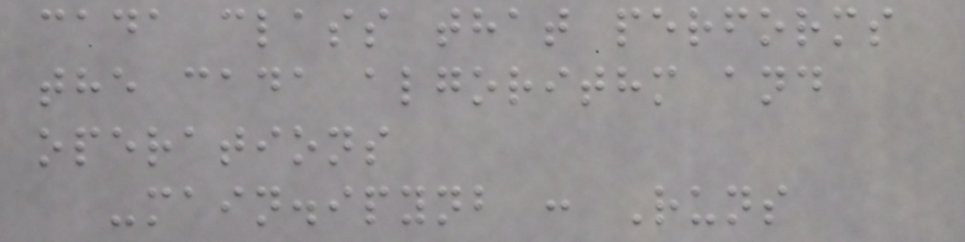cada class that performs
the cada algorithm and
operations
-main.ipynb : Runs
